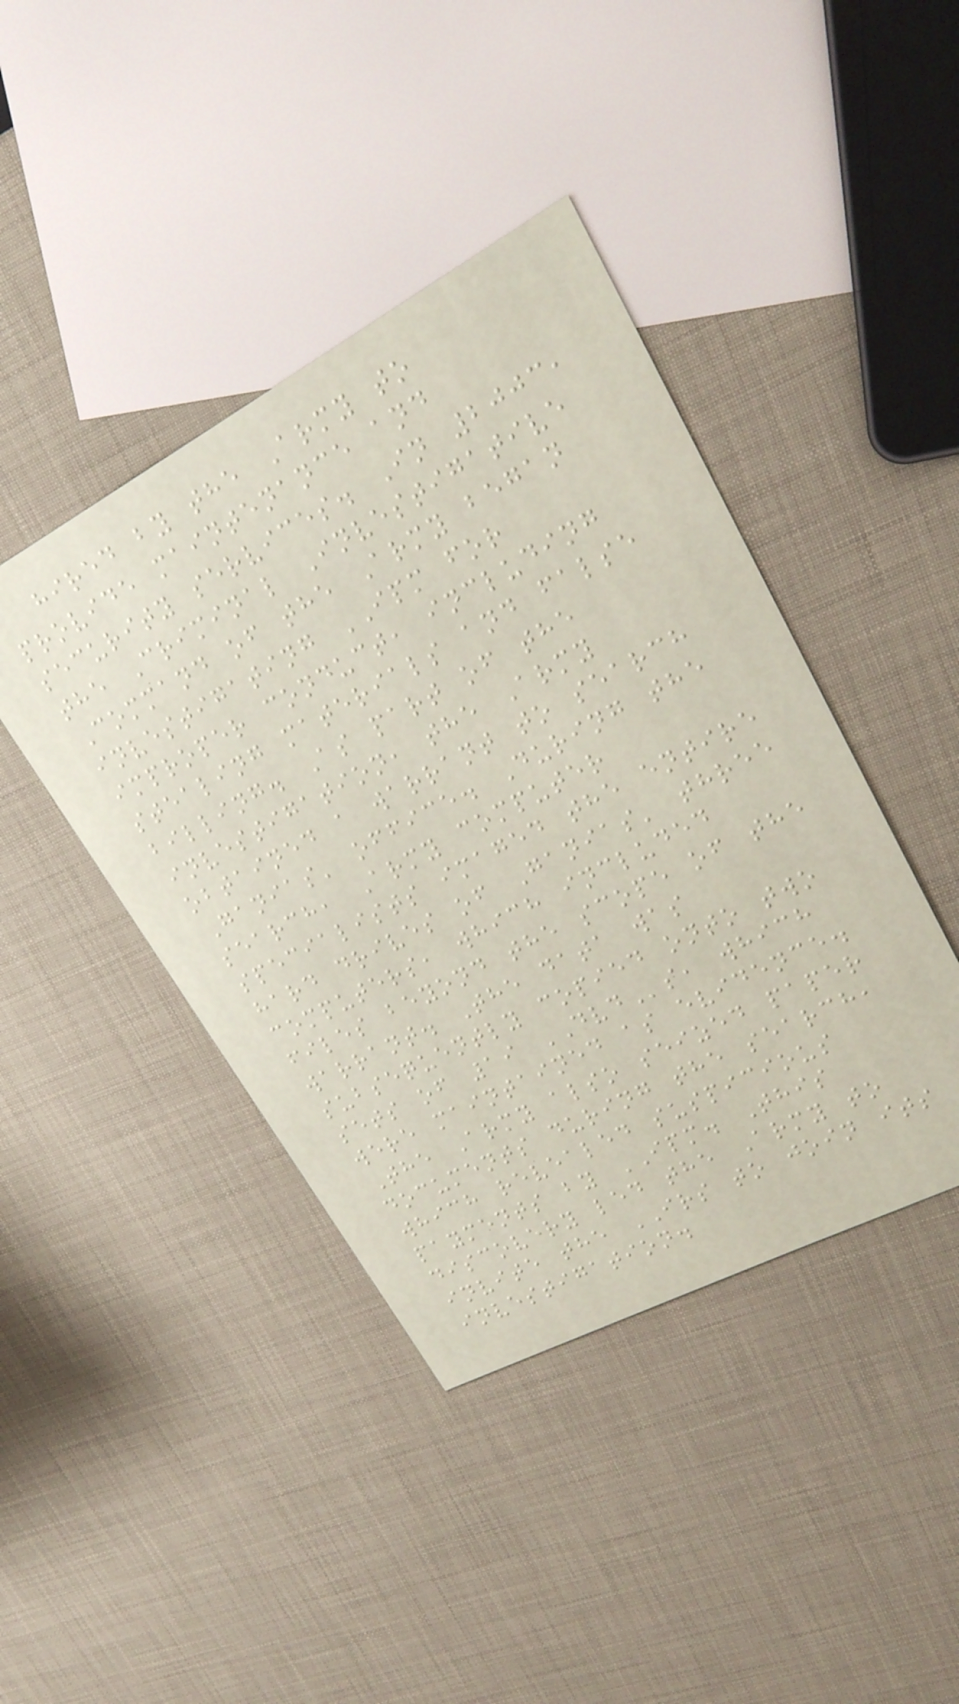hired by the Army to
provide maintenance and
security services. In 2003,
the Criminal Investigative
Command of the Army began
investigating IPM for
improper conduct, including
stealing materials and false
billing. As part of the
investigation, the Army
obtained a warrant to search
Ganias' office. During the
search, Army computer
specialists imaged the entire
hard drives of Ganias' three
computers, which included
files beyond the scope of the
warrant. The data was
subsequently copied onto two
sets of 19 DVDs, which
were maintained as evidence.
The Army also seized paper
documents during the search,
which revealed suspicious
payments by IPM. This
discovery led the Army to
invite the IRS to join its
investigation.
